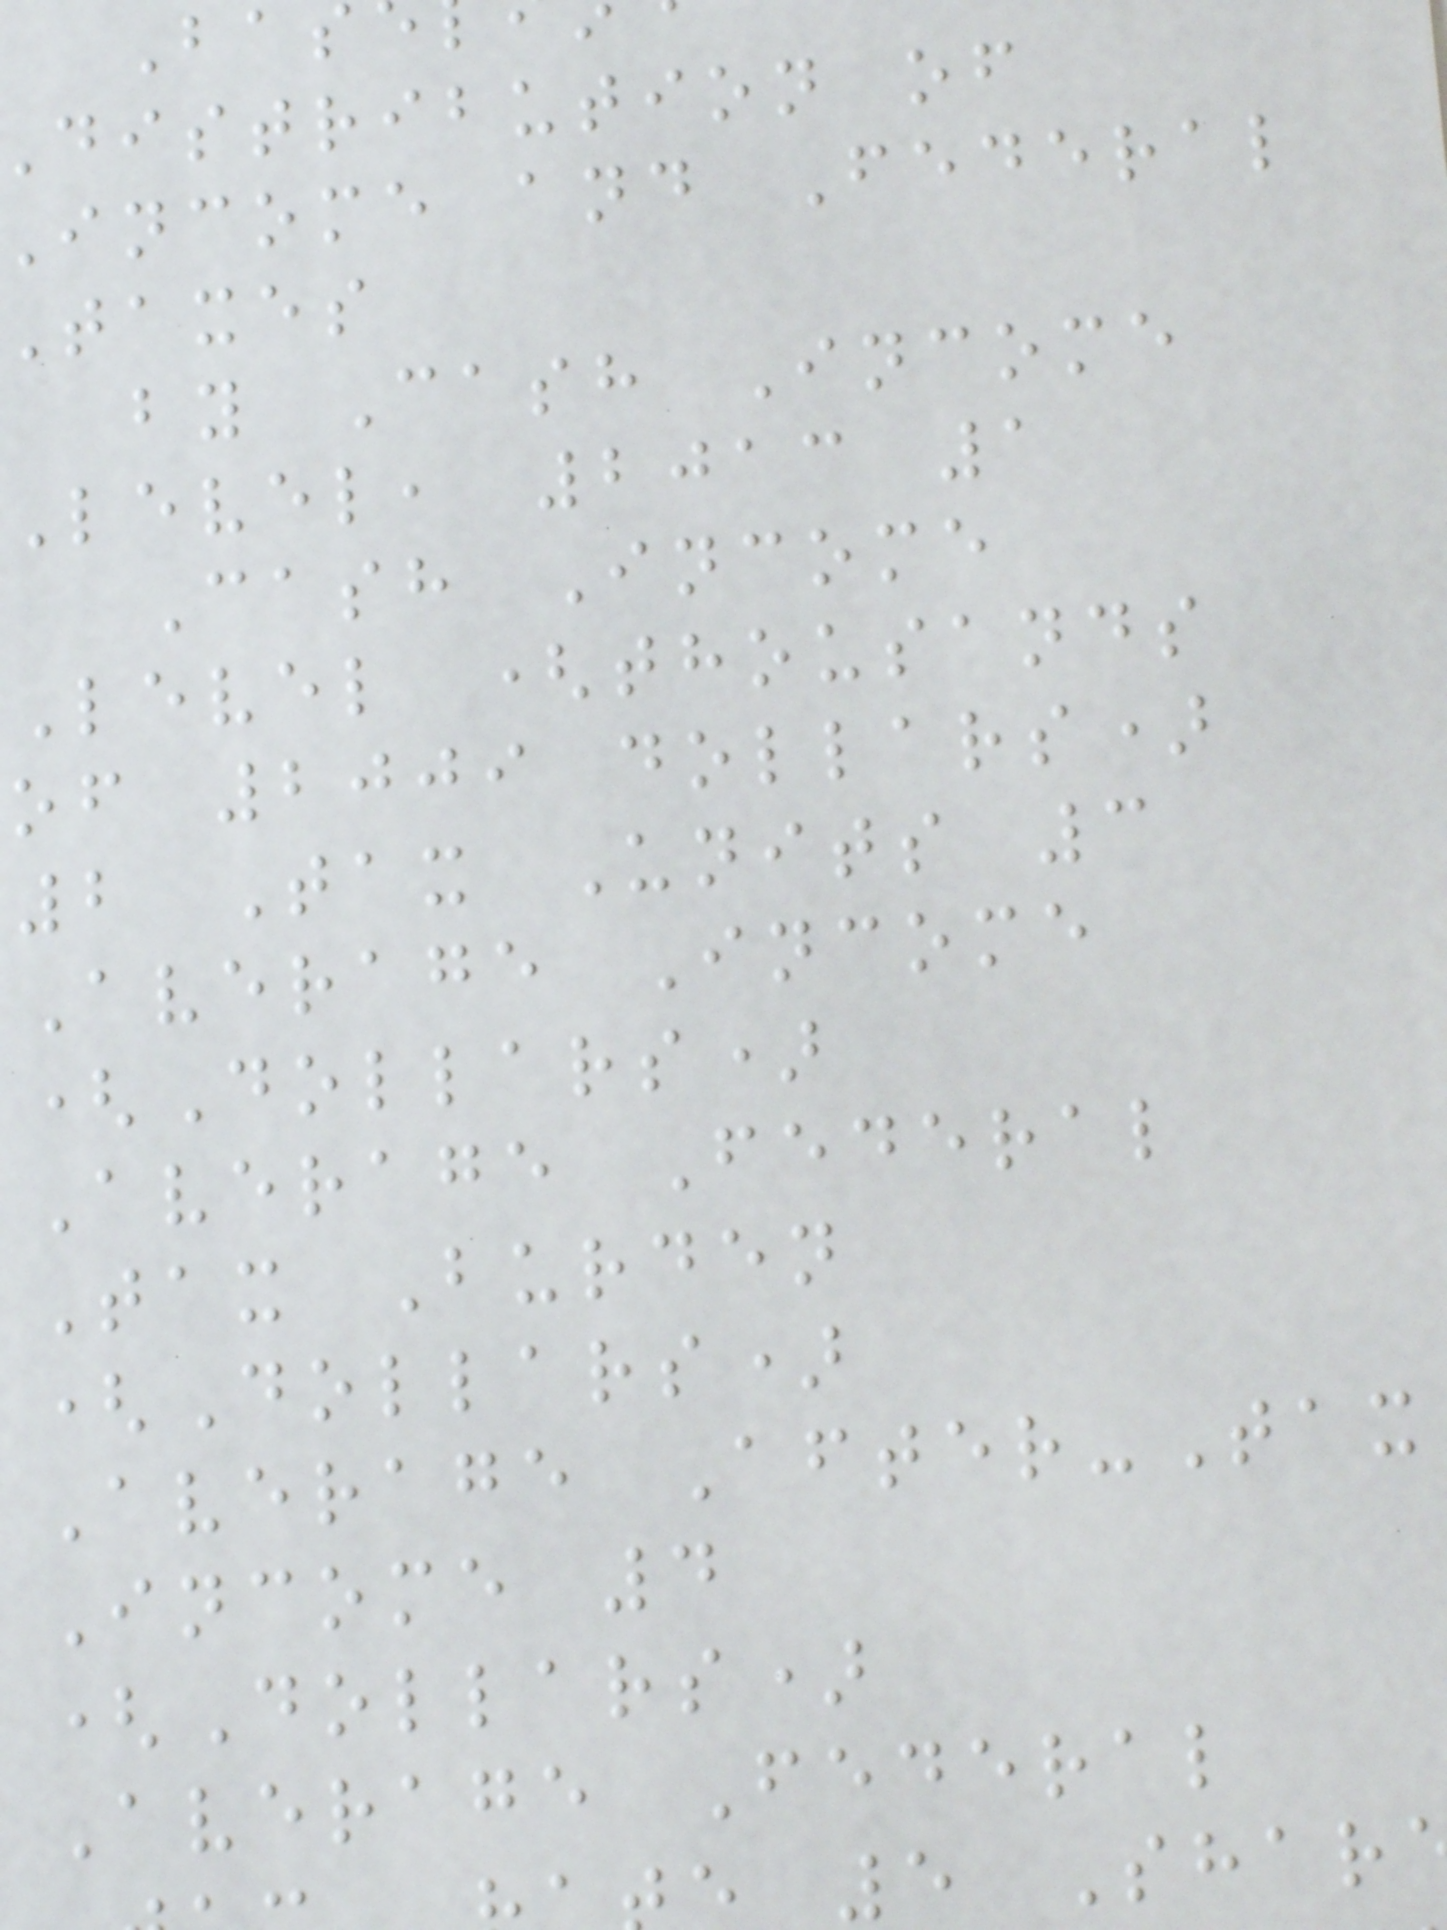Bas
distribution of
income and Federal
taxes
by Cash Income
Level, 2013 1
Cash Income
Level (thousands
of 2009 dollars)
2 Tax Units 3
Average Income
(Dollars)
Average Federal
Tax Burden
(Dollars)
Average After-Tax
Income 4
(Dollars)
Average Federal
5 Shar
